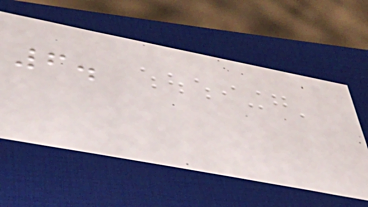6.
